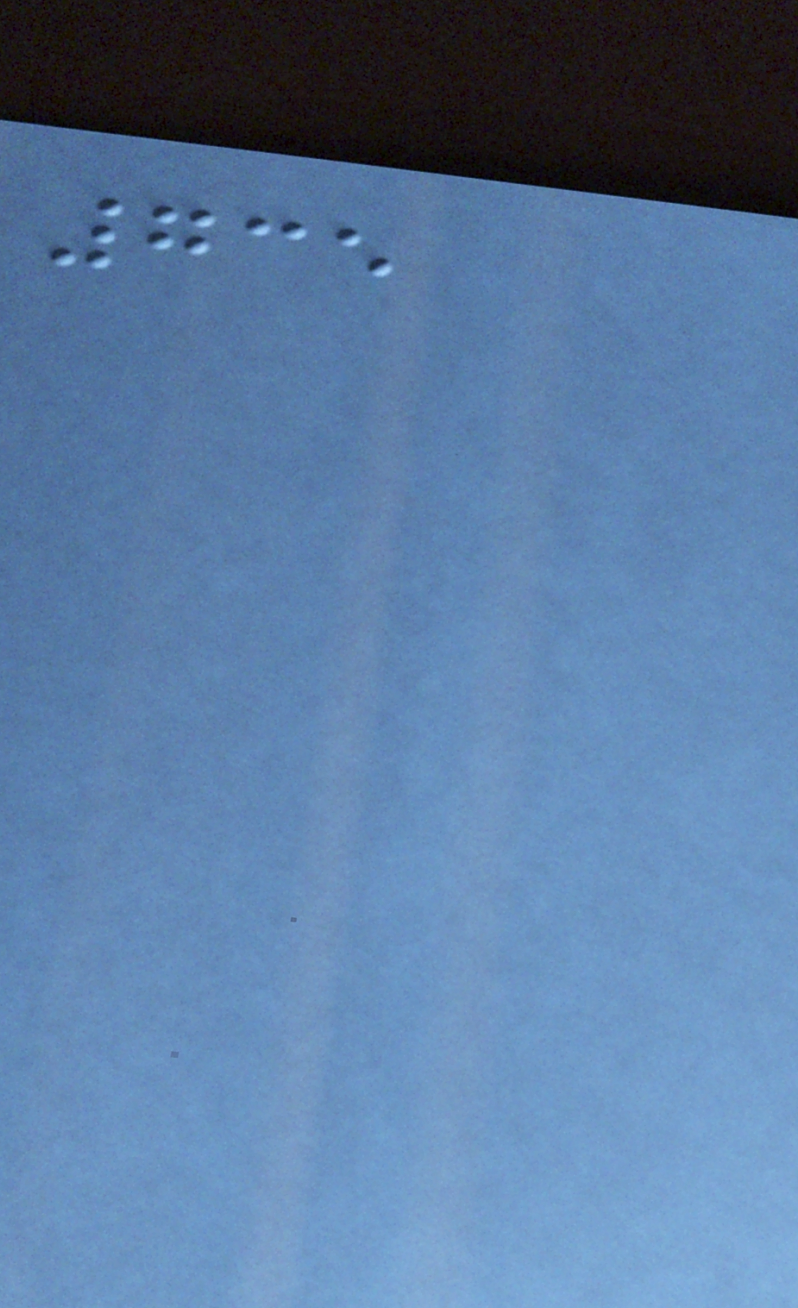735
